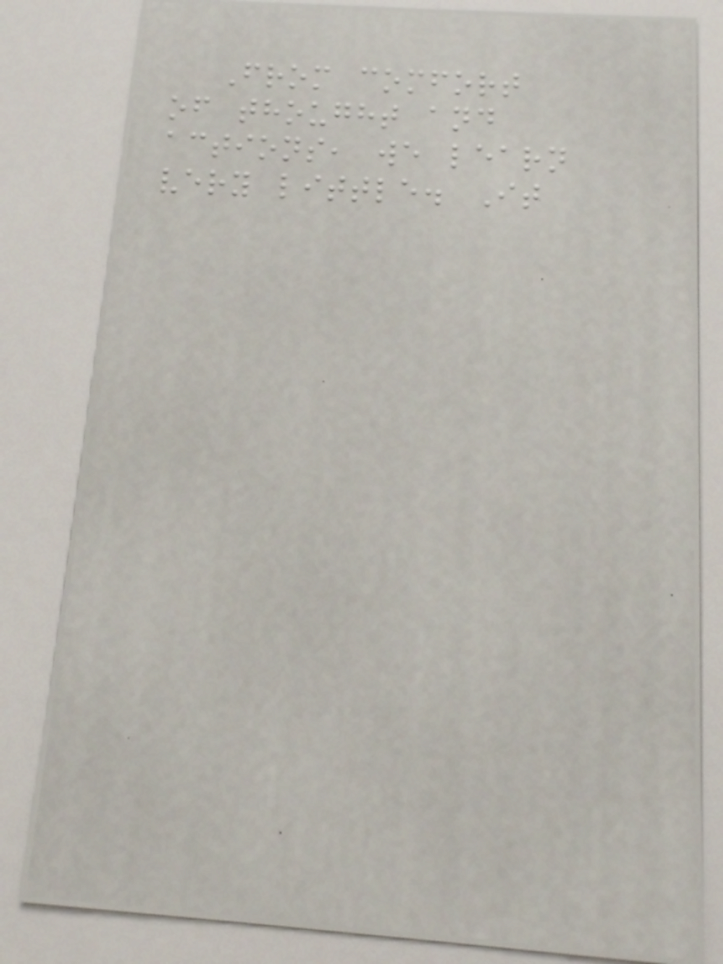From comfort
of thought and
actions, we learn
very little. It
